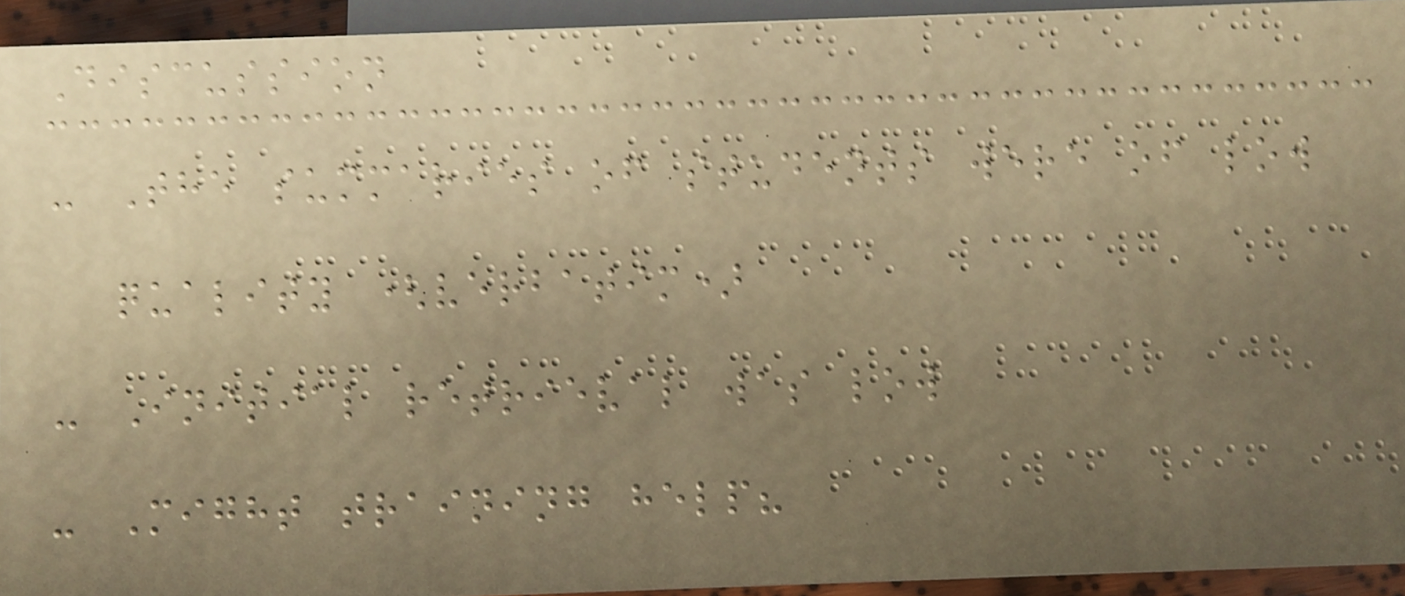Discussion
- The summaries of students were of low
quality (verbatim)
- Initial retrieval was low
- Might training help?
